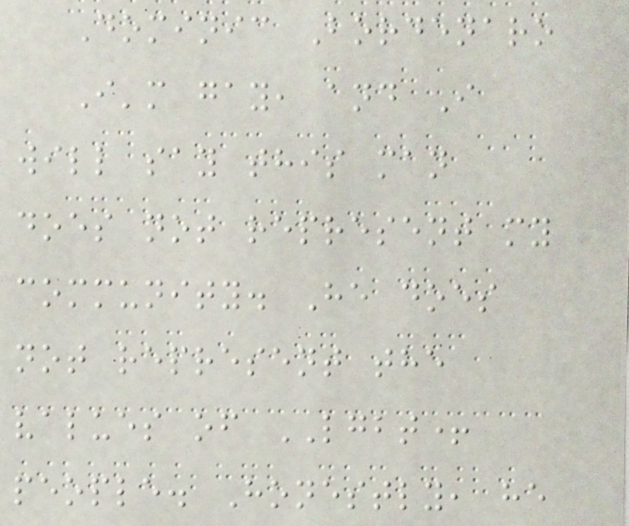Dominic Bordenaro
I'm gay, and I
will say this man
does not represent my
community. He does
not represent the
values of LGBT+
people. Honestly, he
